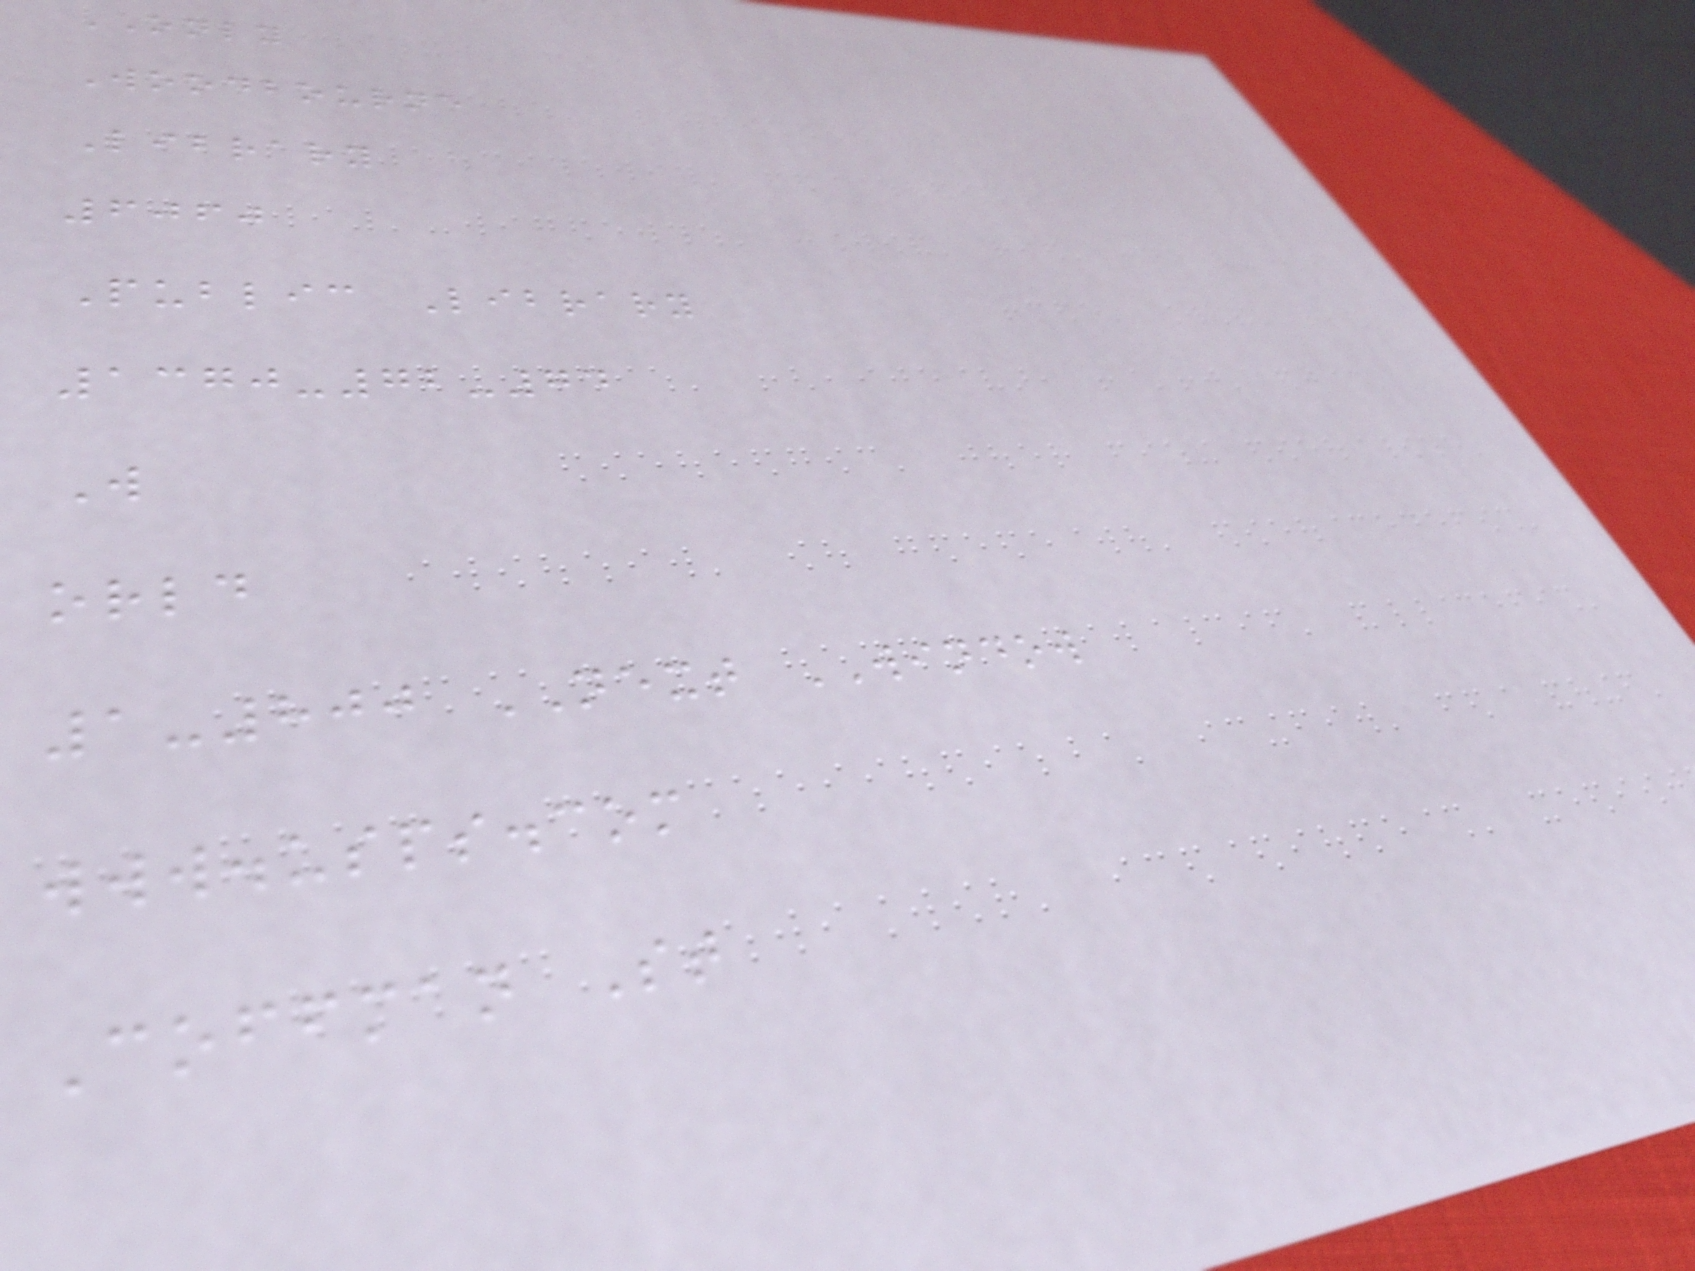ONLY
Woodbourne
Library
6060
Public Library
1370-72-74
W
orld
1-800 NEXT WINDOW
www.usps.com
Coffman St
